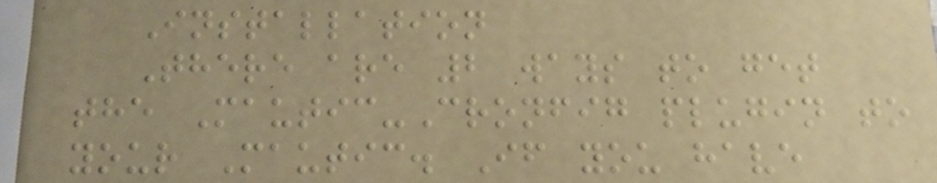Installation
There are 2 ways to get
the Mautic-Cronfig plugin to
your Mautic. If you have
